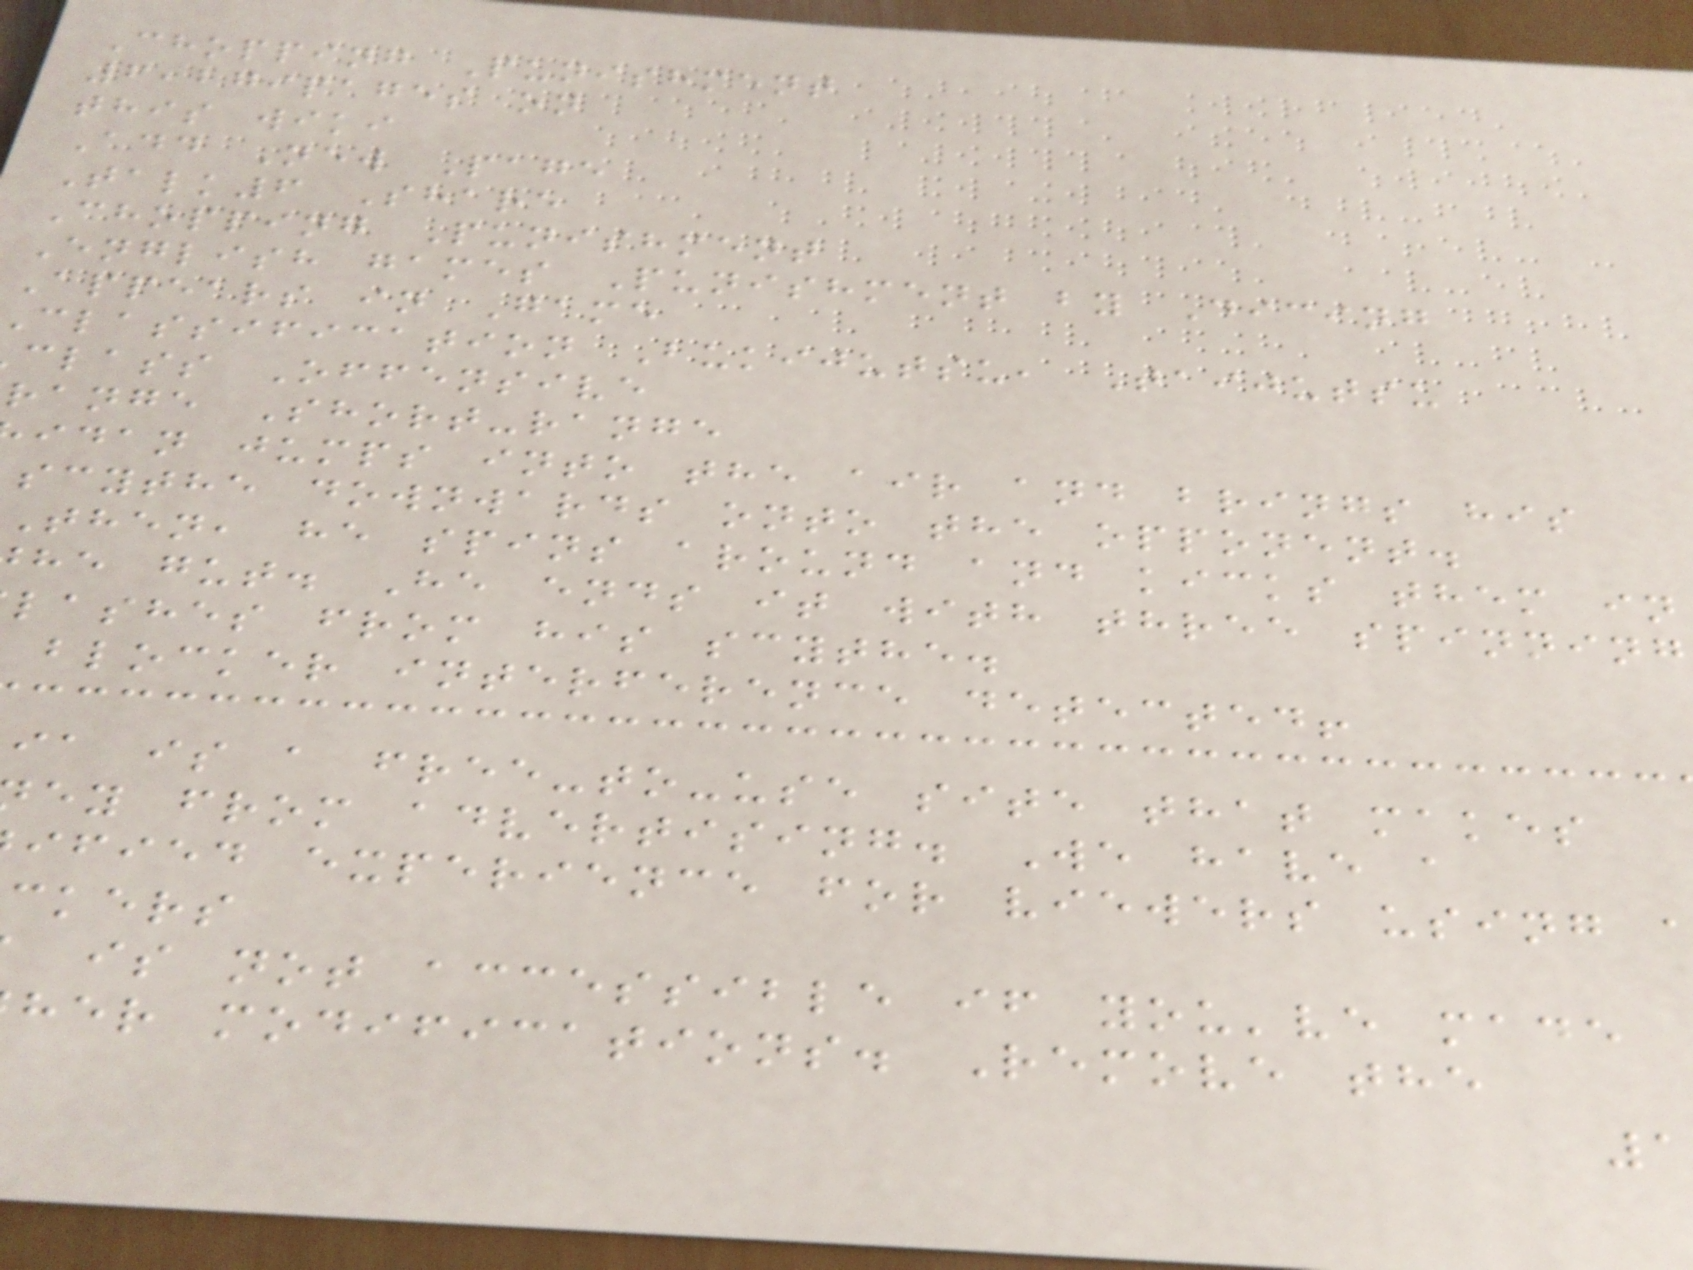Chopping Punishment
6,279pages on
this wiki
Add New Page
Talk6 Share
Chopping Punishment
English games Punishment by Dicing
Appears in Game
classification Bukijutsu, Taijutsu
class Offensive
range Short-range
idan jumps into the air and brings his
scythe downwards onto the opponent.
Then, he spins around and kicks them in
he gut. He ends it with three spinning
lashes from his scythe.
blocker interference detected!
ia is a free-to-use site that makes
ey from advertising. We have a
ified experience for viewers using
ckers
is not accessible if you've made
her modifications. Remove the
